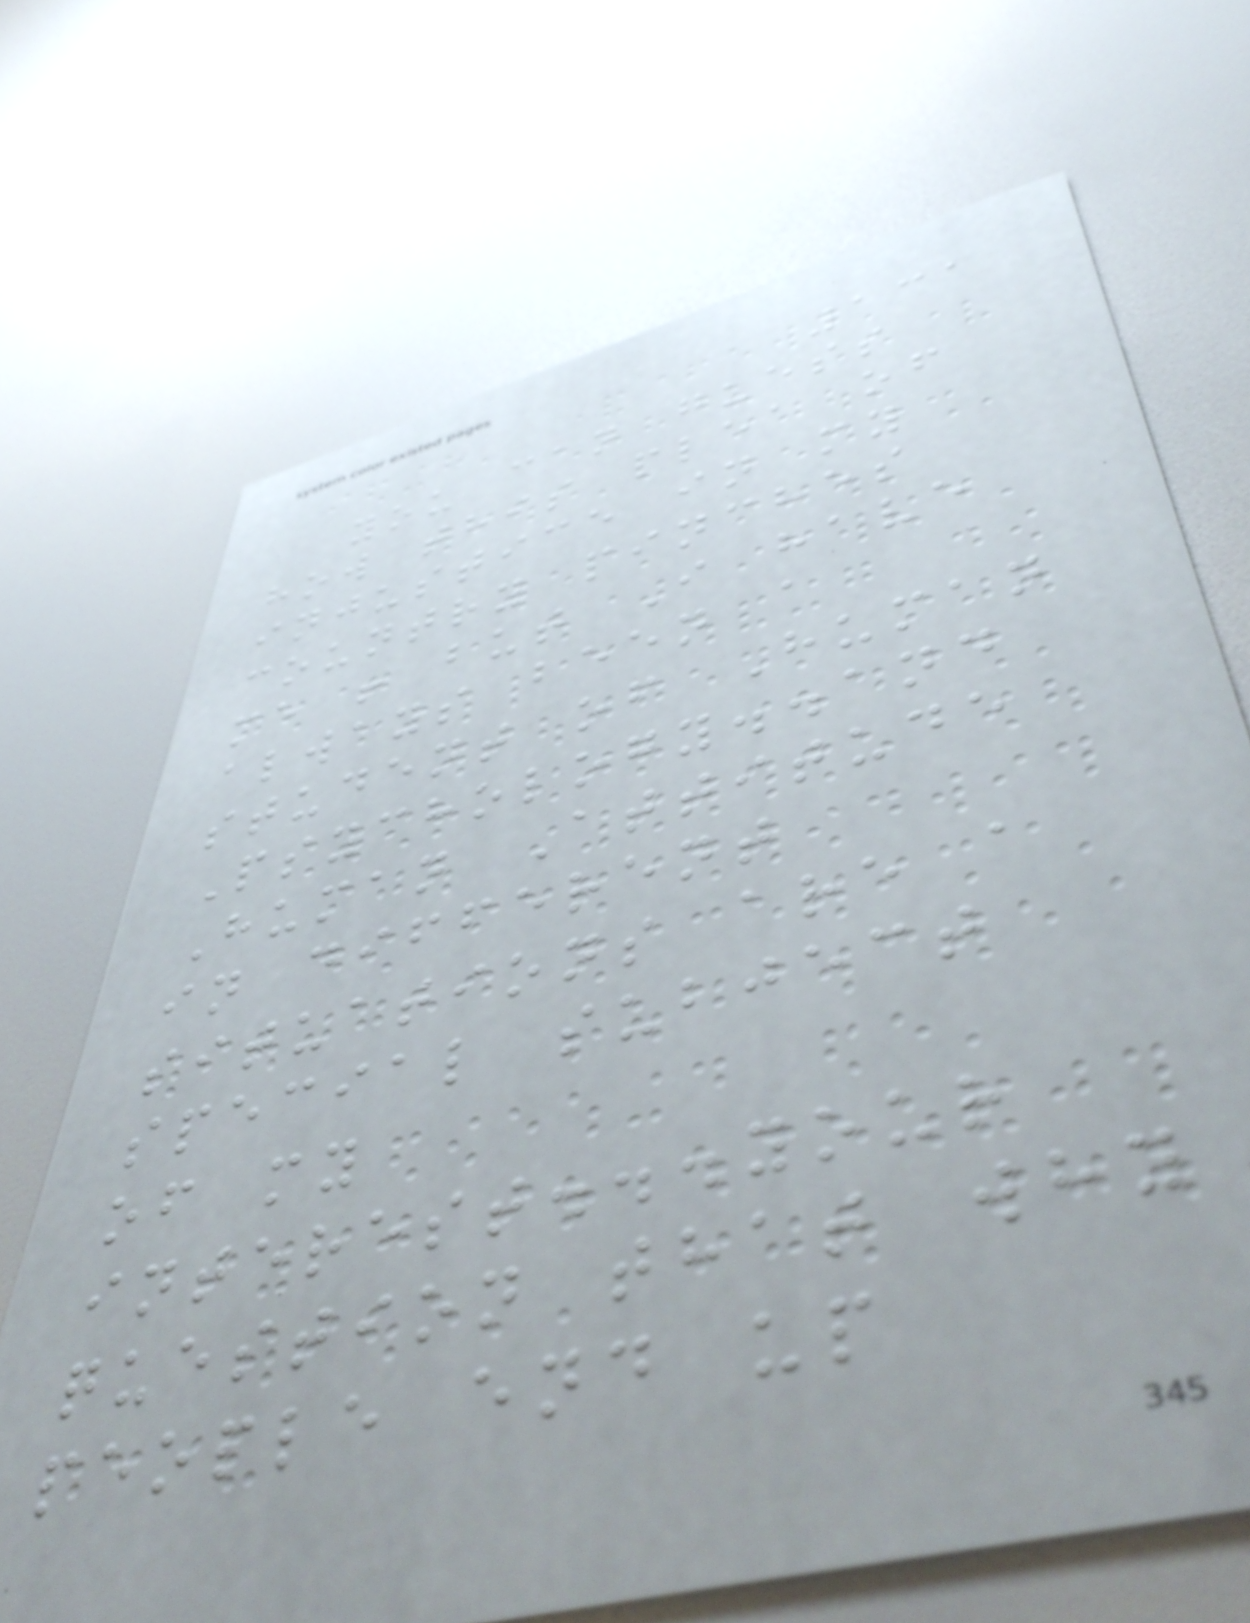131
you can guess
how this plea of
injustice in my
country pinches
me ! but I have
always been a
student of Human
Psychology..and
Human Attitude
in different
situations are a
special subject
of my
interest...your
question that why
people end up
